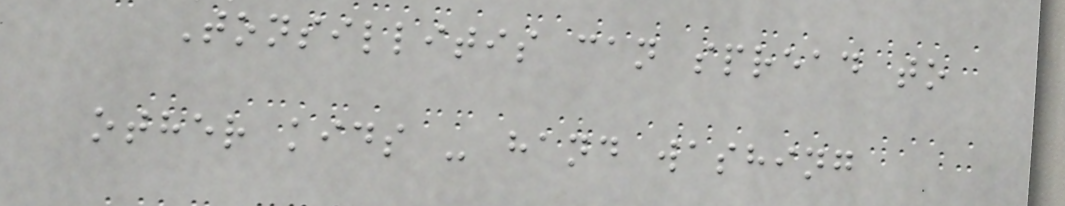Tonsillitis can spread to
other kids - hand washing
